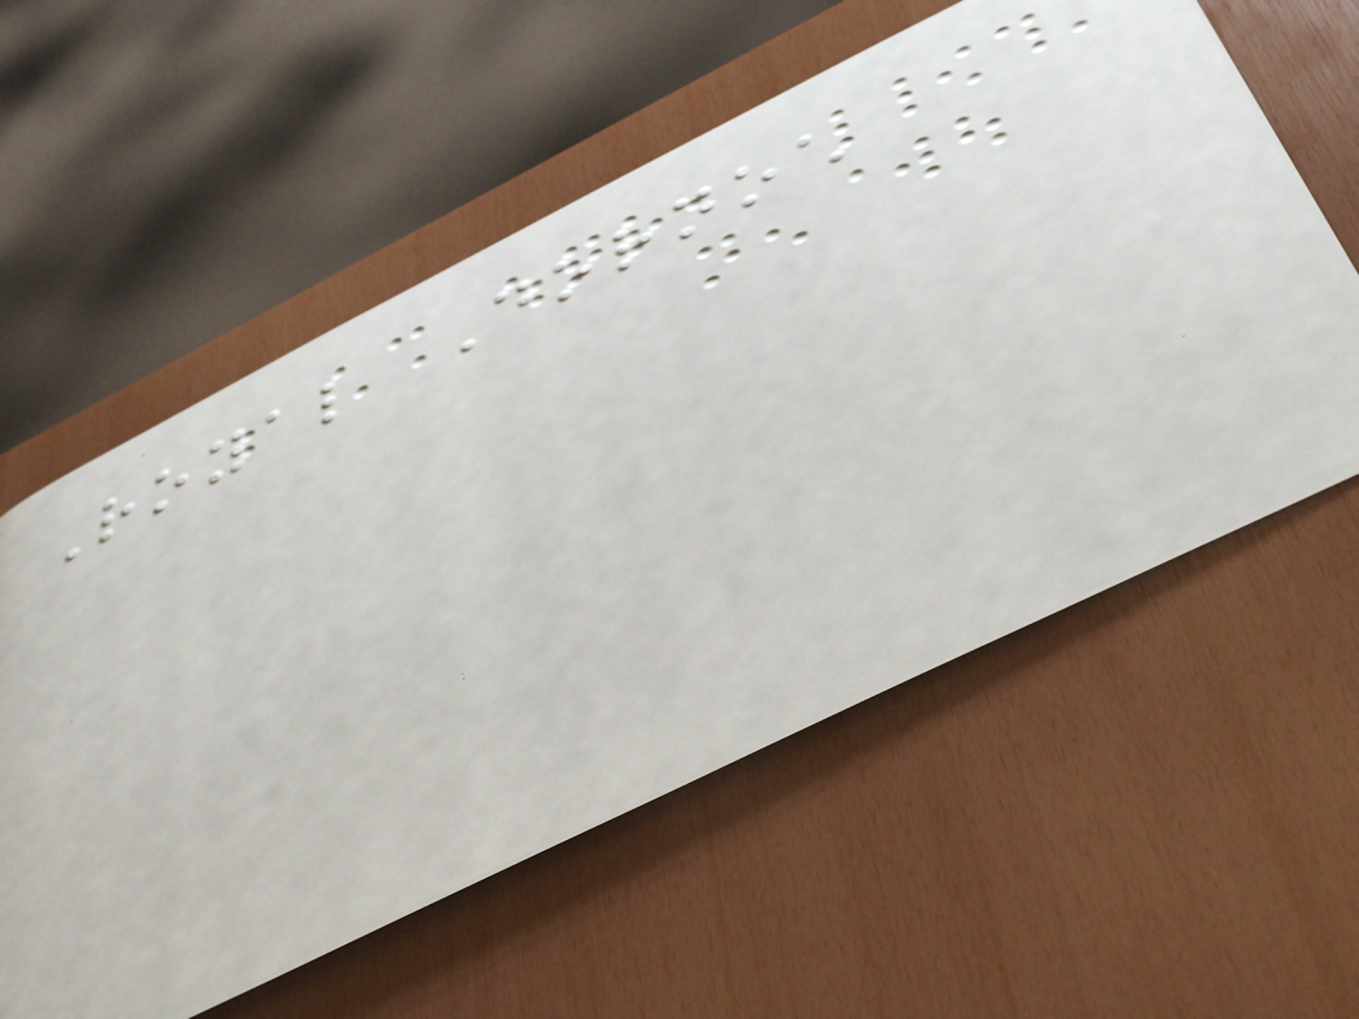Royal Dornoch
